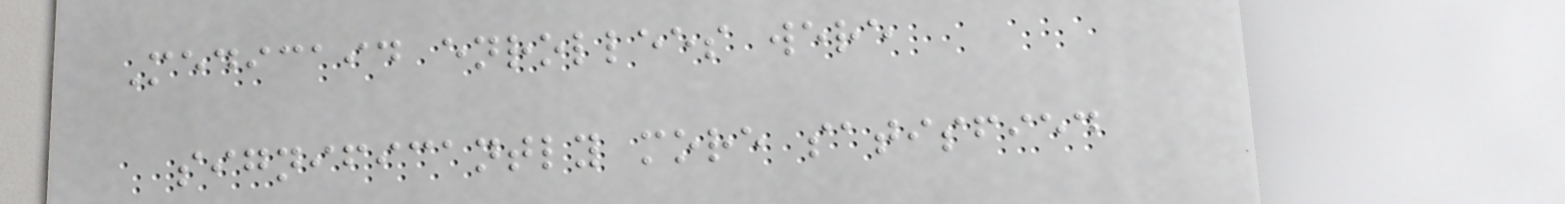Medicaid enrollees were
significantly more satisfied
